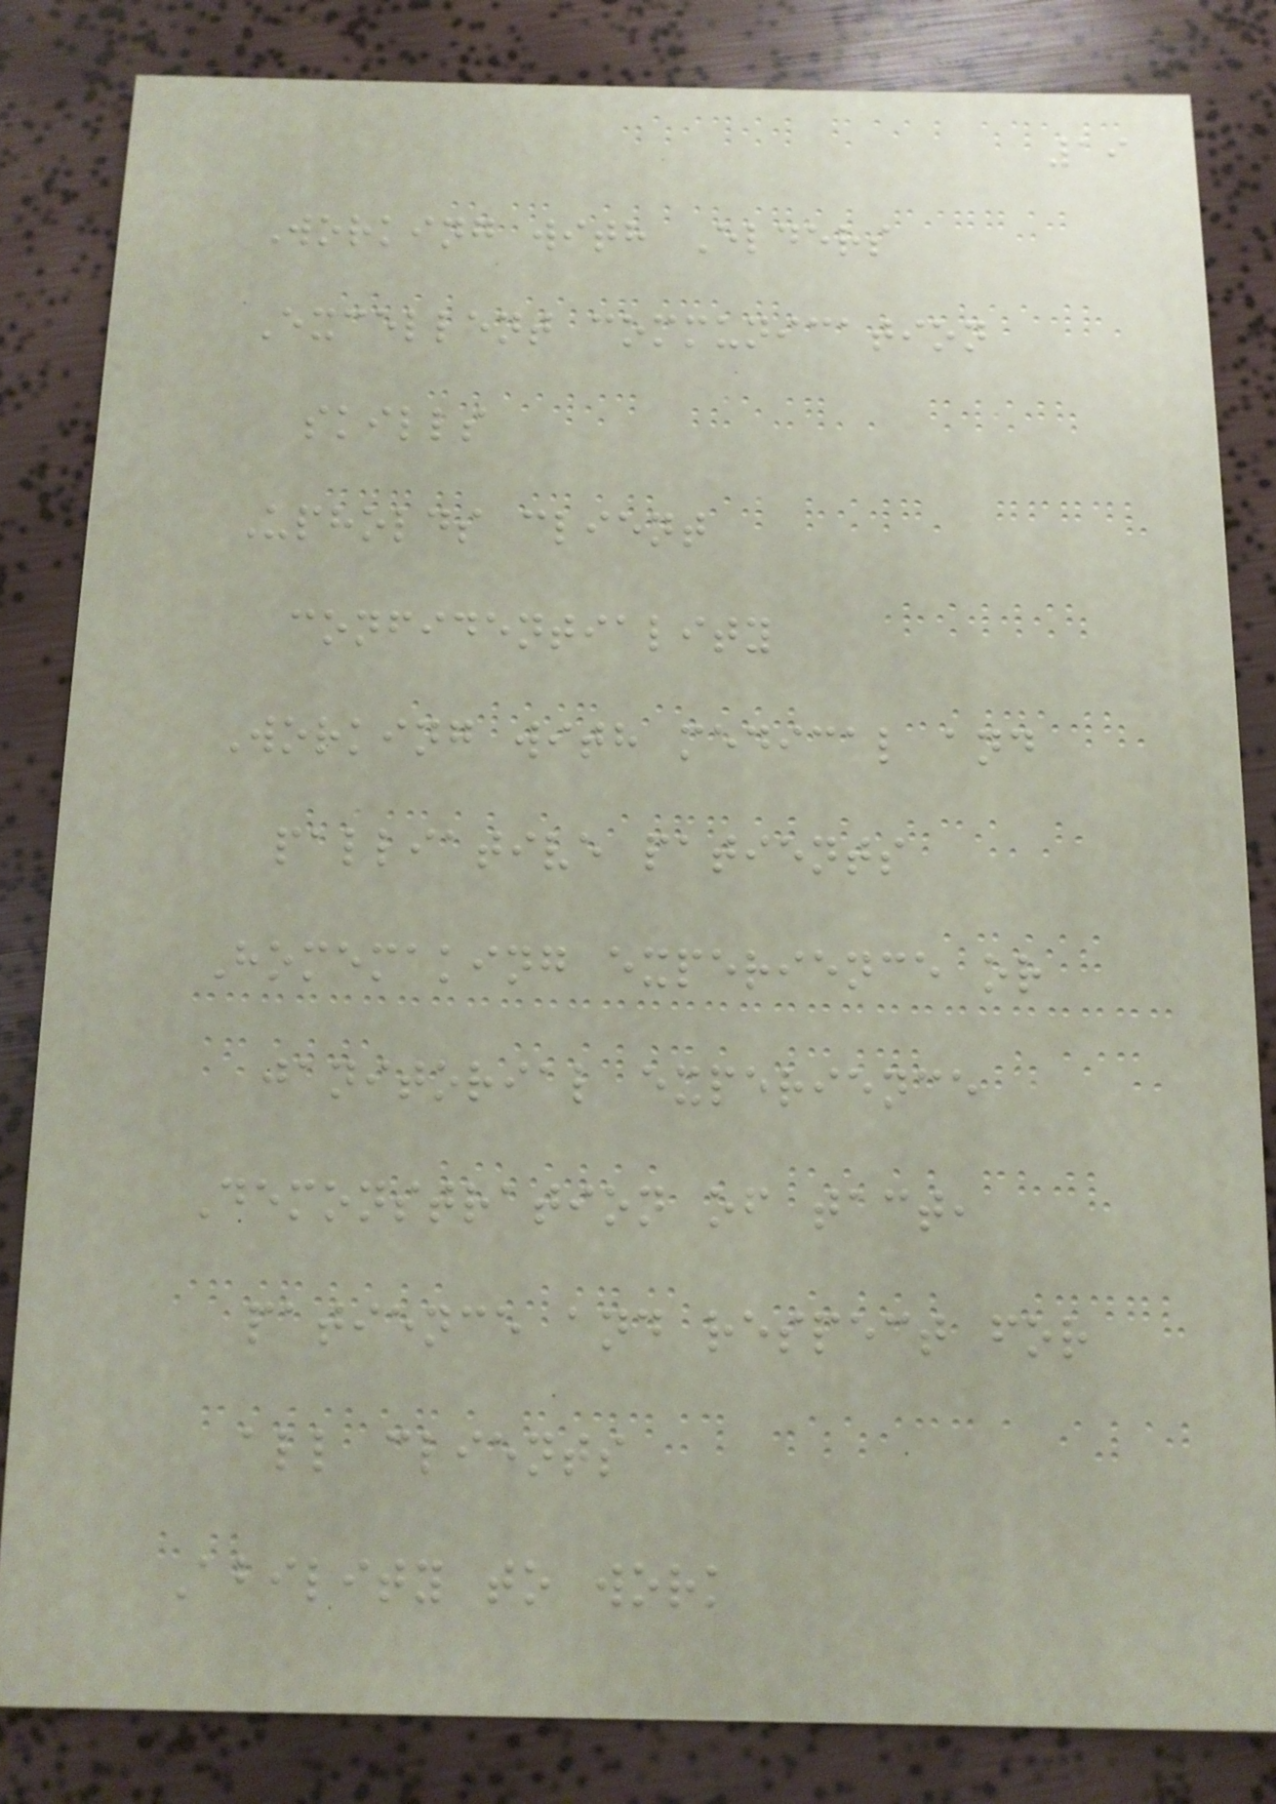19
Working with Elders
Excellent communication
skills
Upholds client
confidentiality
Working with medical and
palliative patients
Homemaking experience or
janitorial experience
Demonstration of tact,
patience and respect for
all clients
Ability to work
